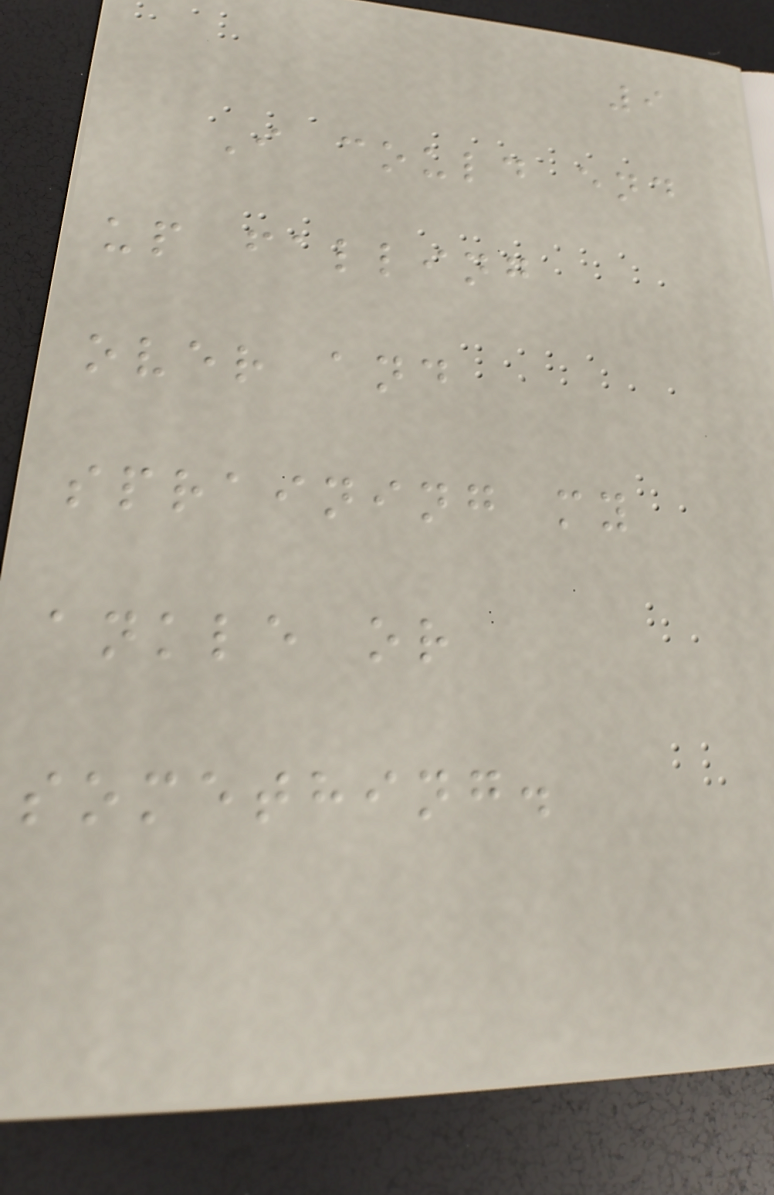9
I could end
up falling
over and
spraining my
ankle or
something.
